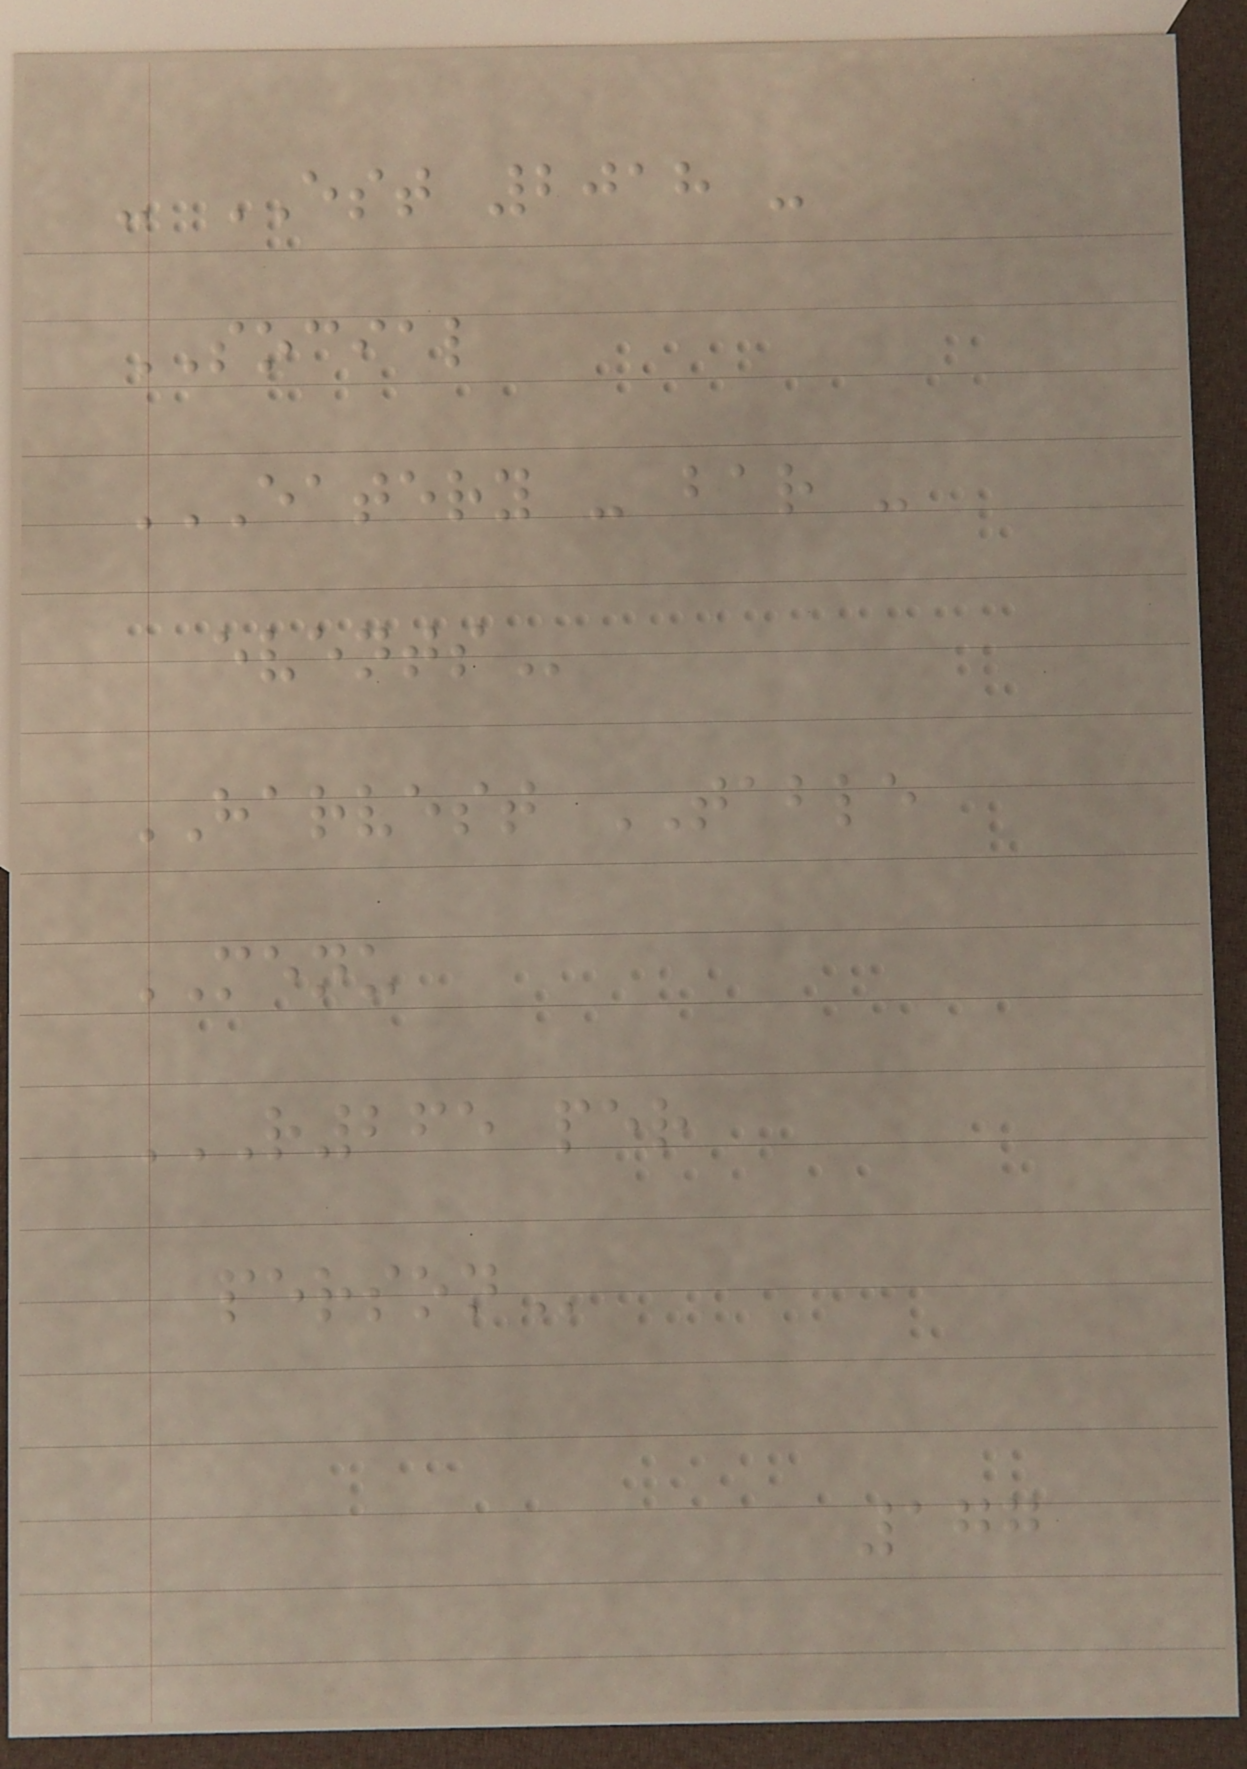- EST 2018 -
SOCIAL
EATERY - BAR -
EVENTS
HARVEST TABLE
MENU
R265 PER
PERSON
177
